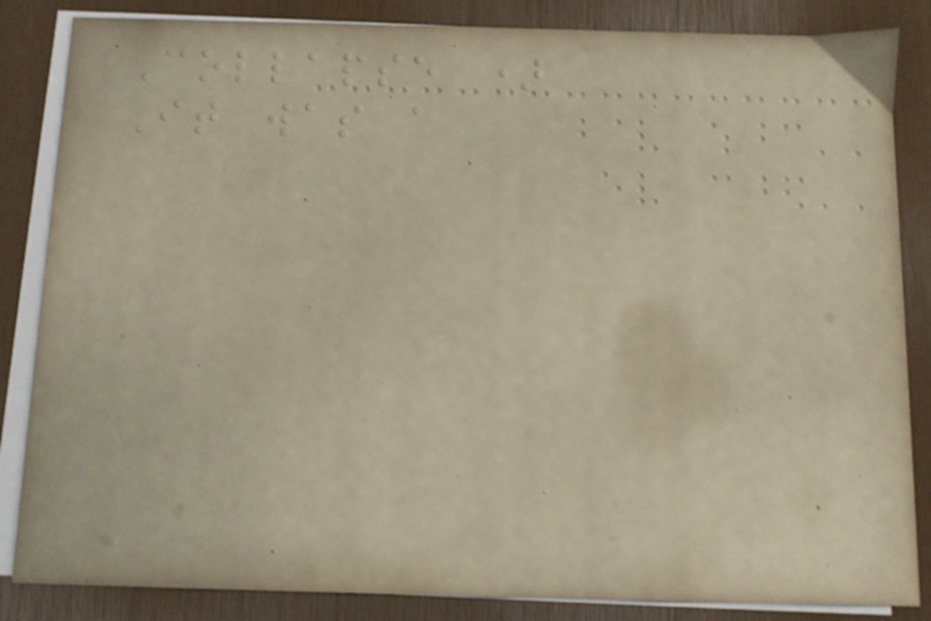Collapse )
It was a
